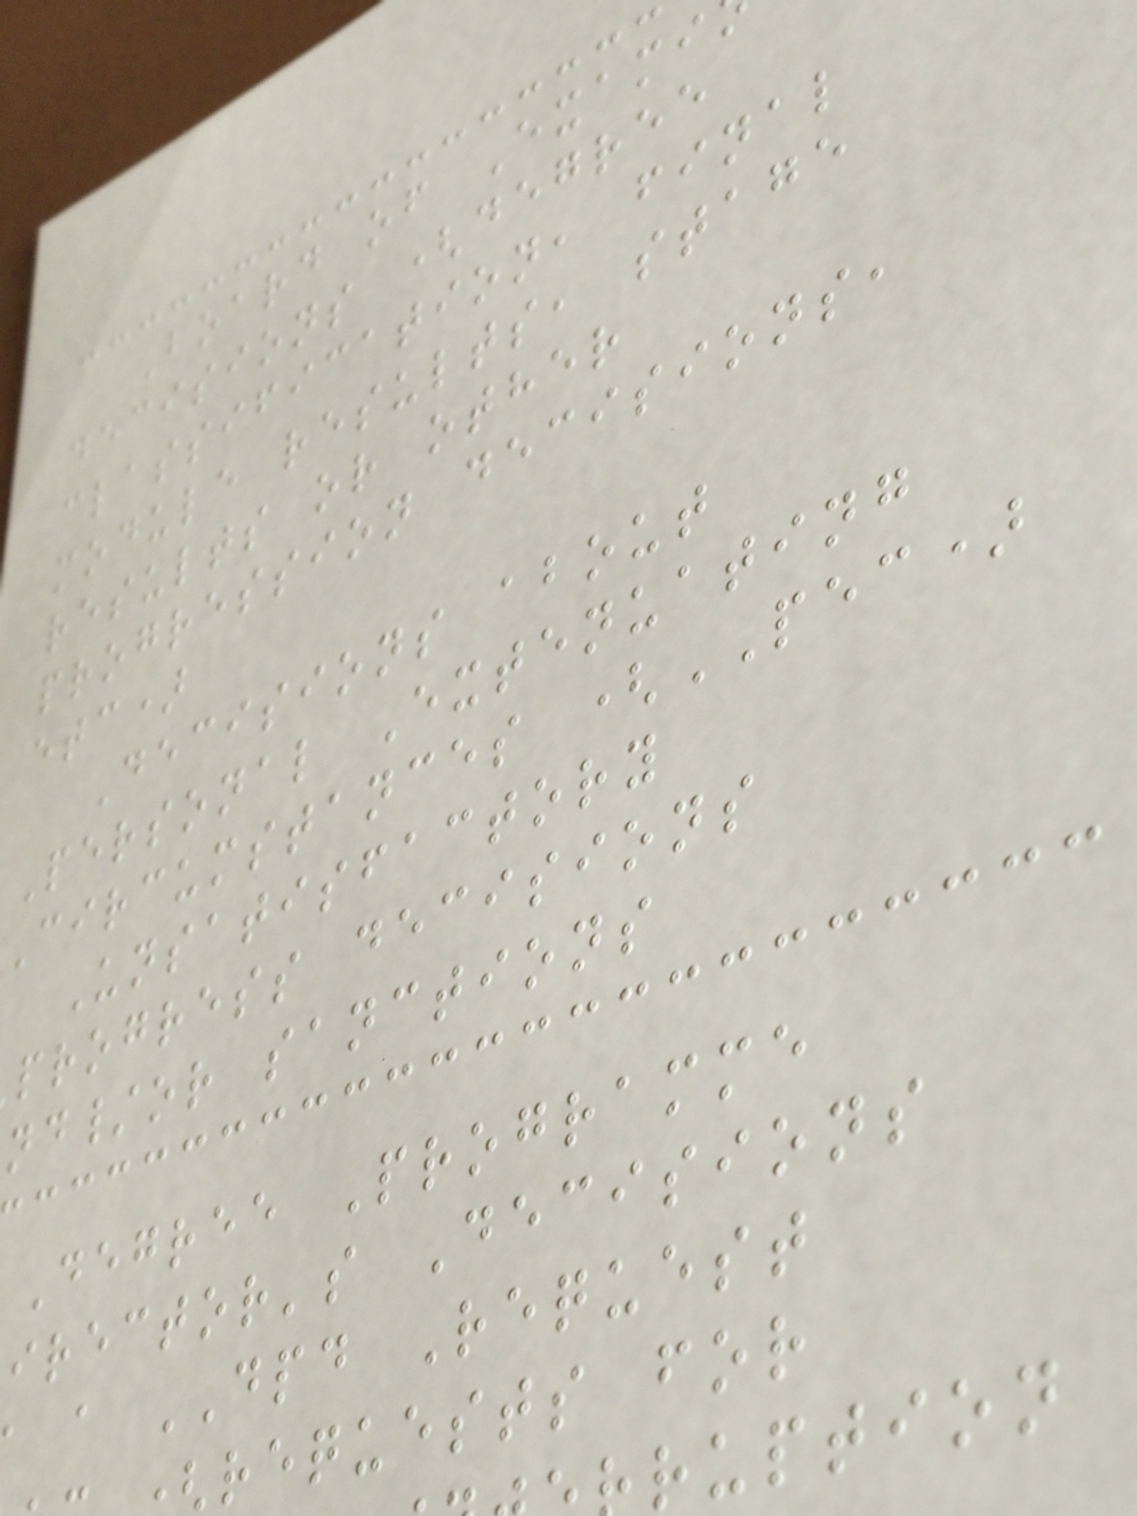Board of Exami
decisions (degree
classification, final
module results, stage
results or other
progression decisions,
etc)
Decisions about
Personal Extenuating
Circumstances (PEC)
Unsatisfactory
progress decisions
nd/or sanctions
Degree Programme
irector's Decisions
a DPD Request
requests for
ruption
